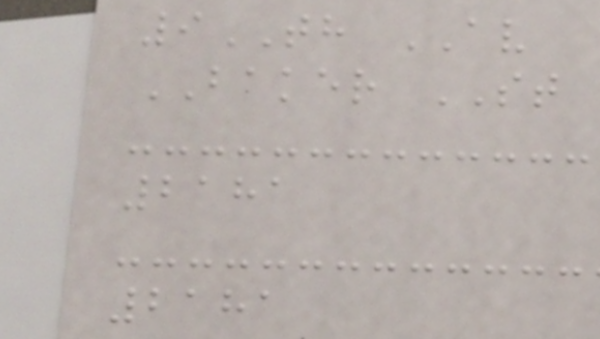9TH AV
BAKER ST
2181
2181
